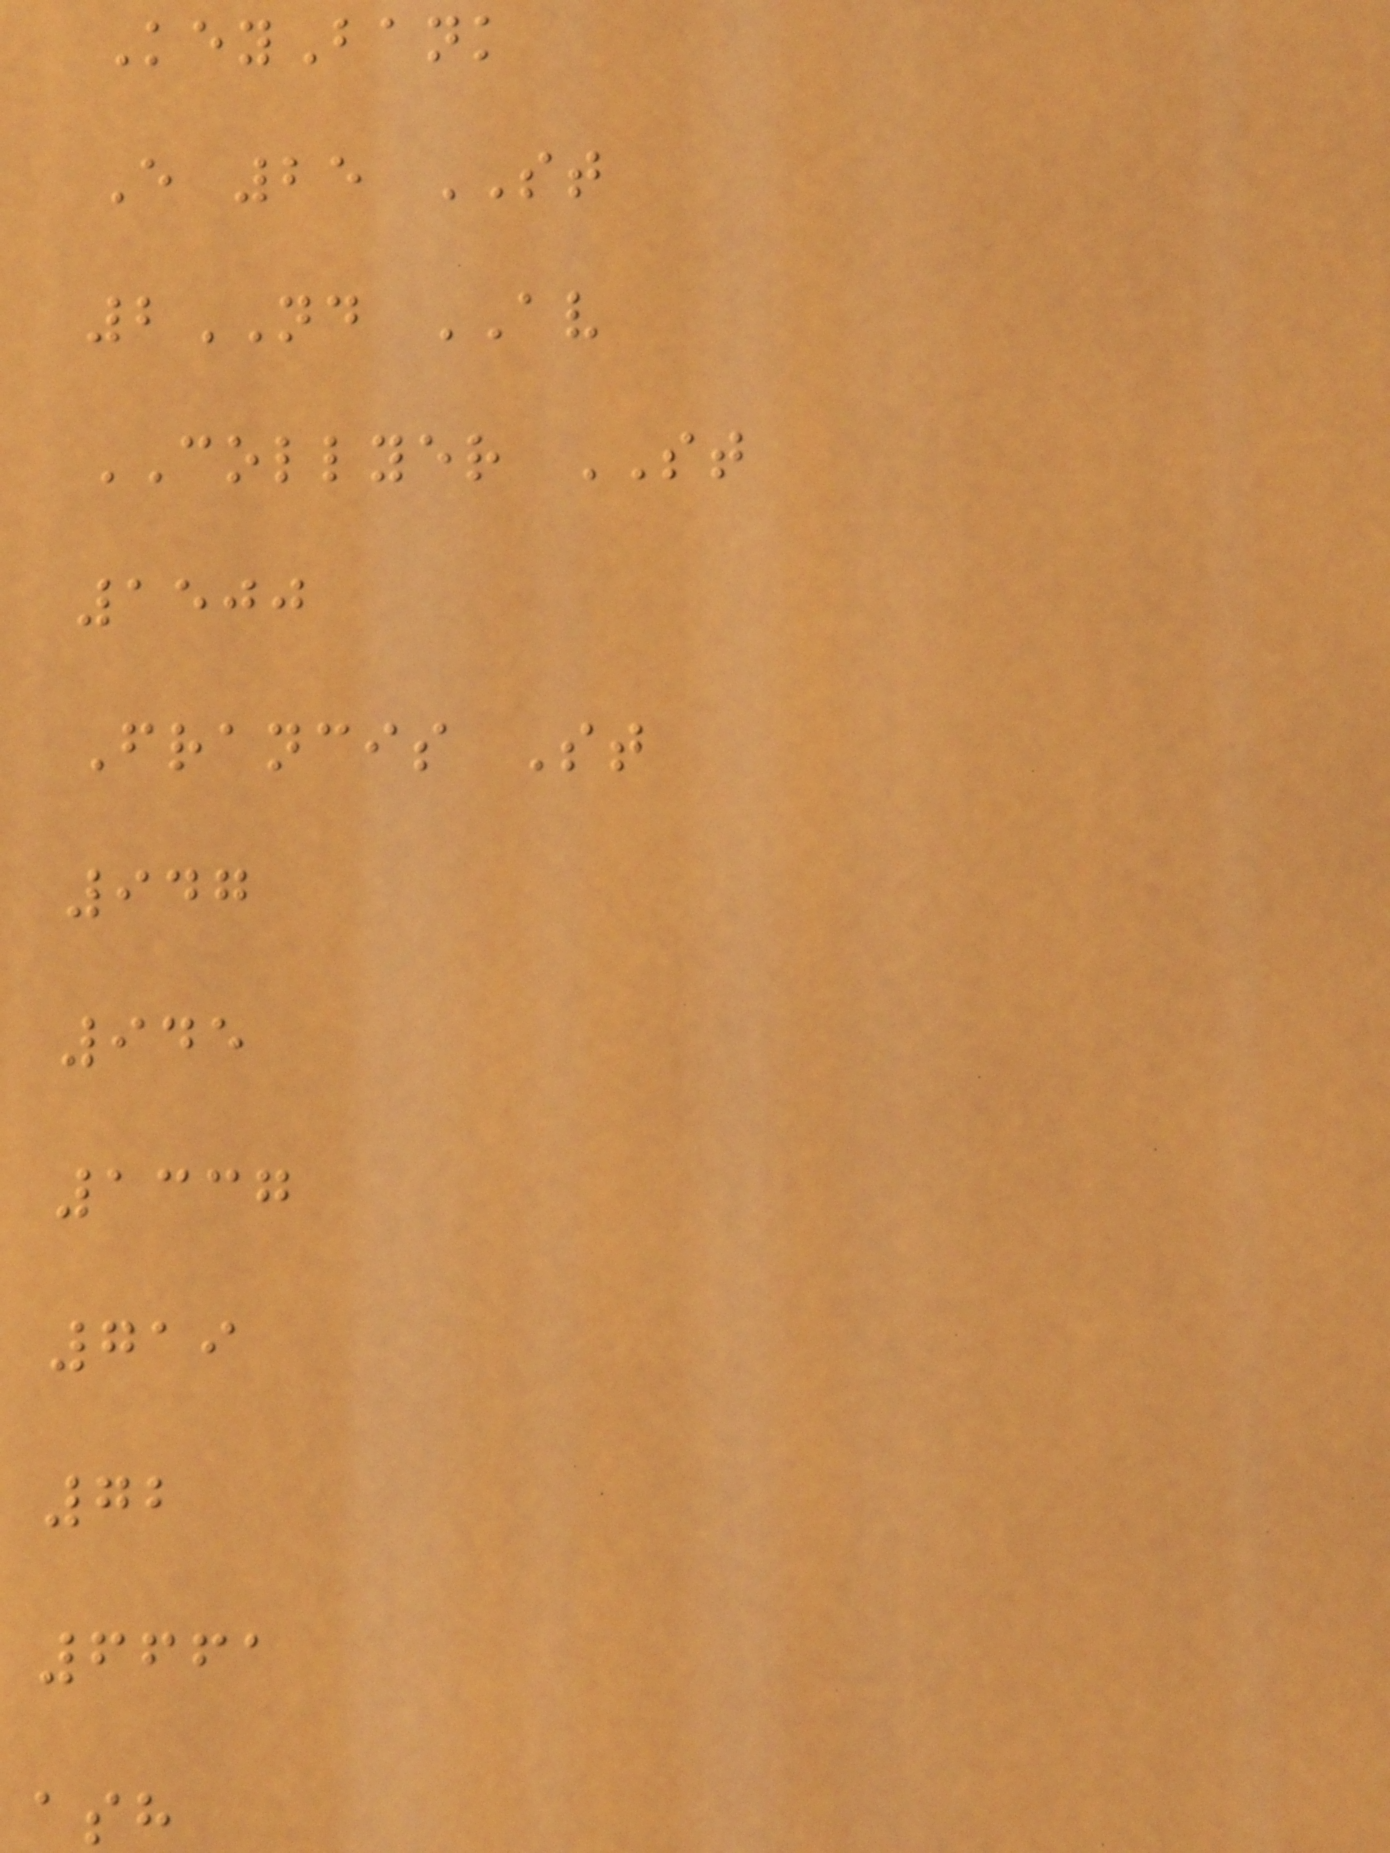KeyBank
E 25 ST
2ND AV
COLLYER ST
1500
Francis St
947
945
1337
719
72
6661
ash
